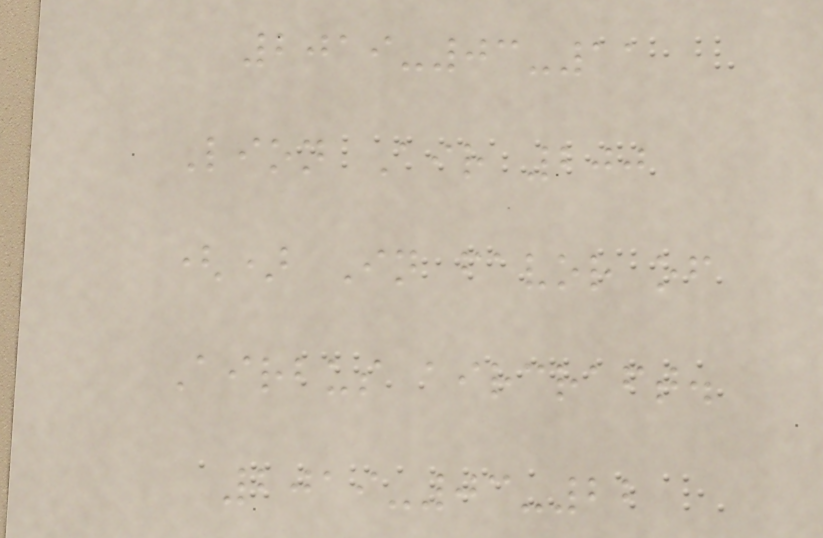2019-03-11
Lion Air 200
() In favor of
Airbus aircraft.
2019-03-22
